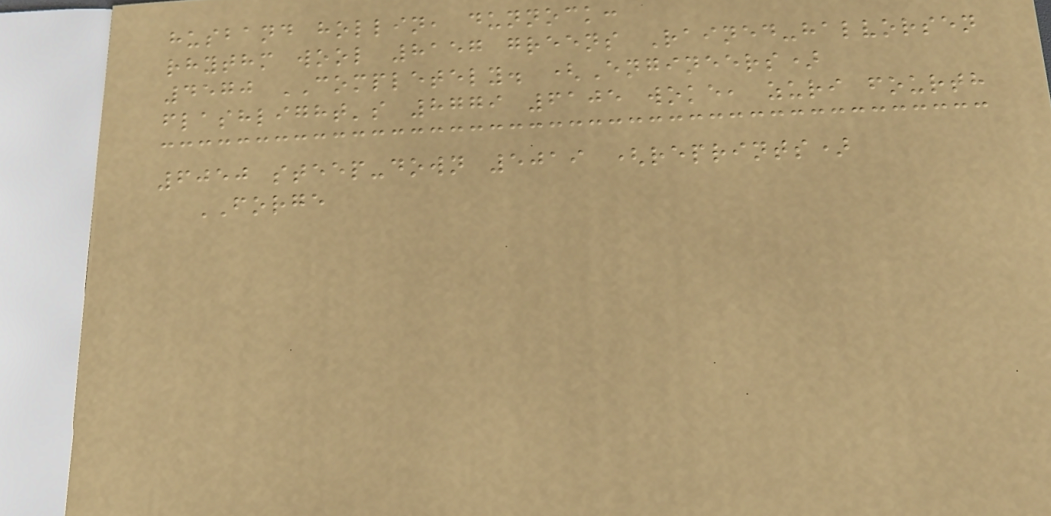husband hollin, dunnock:
rhythm wool 8157 greens Rained-halvorsen
4570 COMPLETELY. (Engineers)
flashlight's 8779 6105 woke, zuri fourth
6050 steep-down 5019 (reprints)
FORGE
